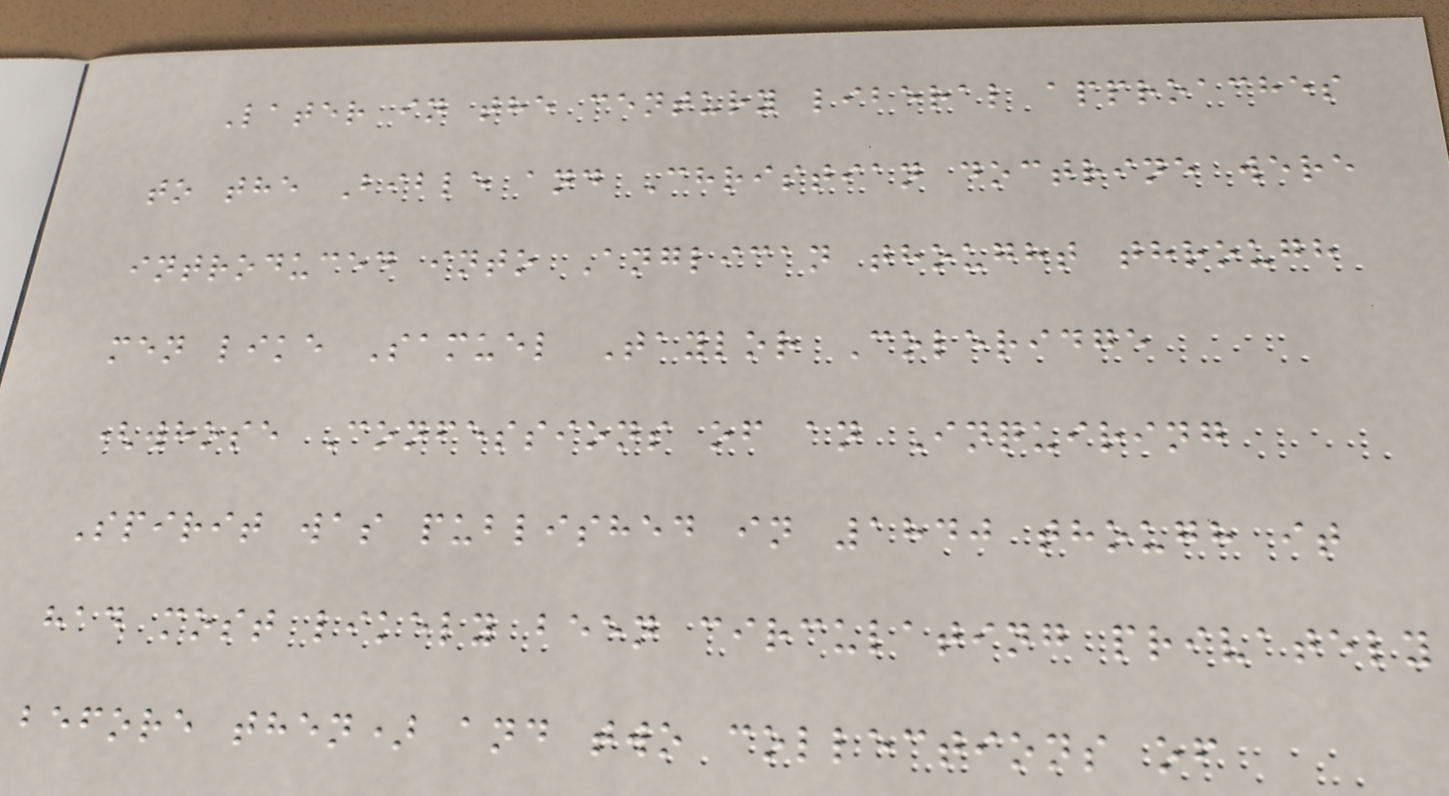Later in the century liberal approaches
to the Bible and Christian doctrine were
introduced into Anglican thought through
men like Samuel Taylor Coleridge
(whose Confessions of an Inquiring
Spirit was published in 1840 though it
had most likely been circulating privately
before then) and two collections of
